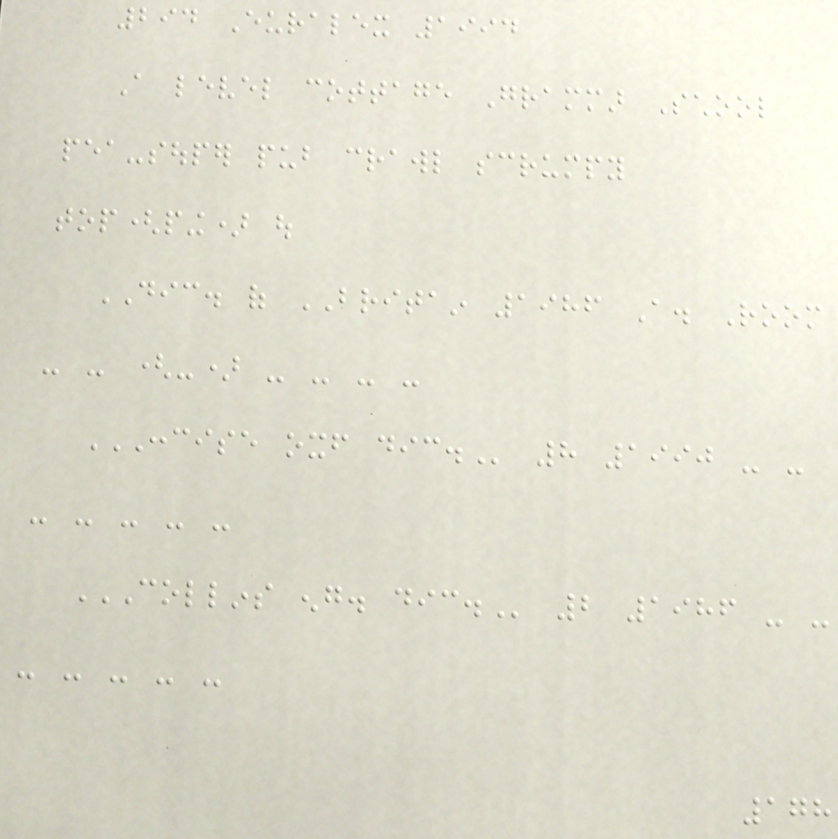294 Euralex 1994
A level cottage Grammar School
pea-souper pub crawl scrumpy
top(ping) out
DIC. of BRITAIN 1986 A. Room
- - (-) - - - -
CONCISE OXF DIC. 8 1990 - -
- - - - -
COLLINS ENG. DIC. 2 1986 - -
- - - - -
178
